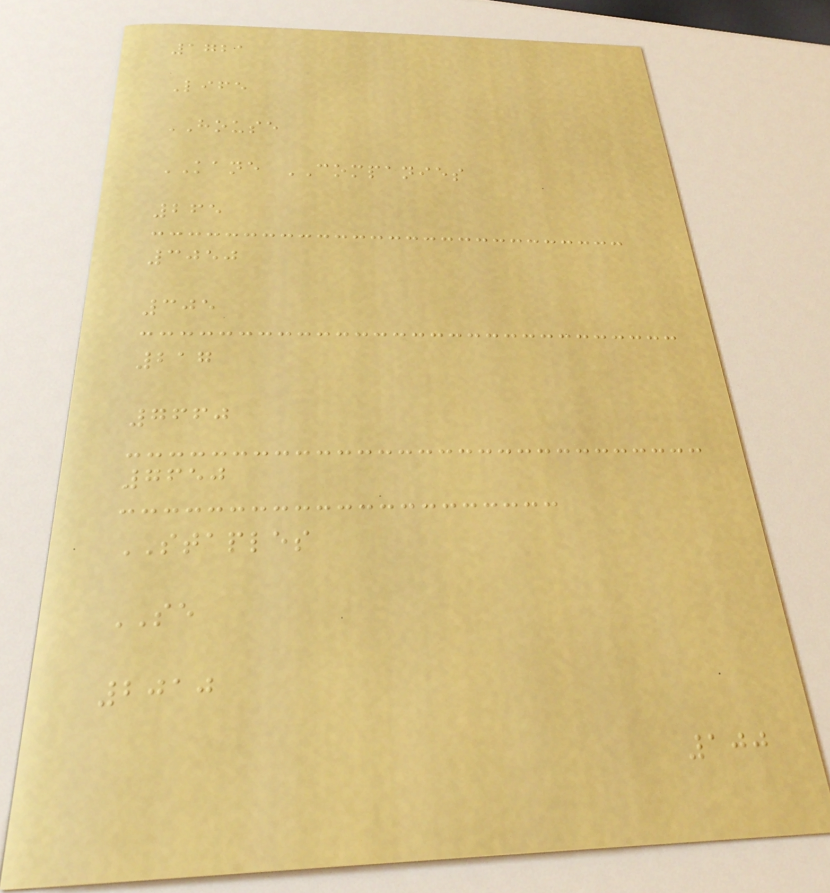1721
Life
HOUSE
KANE COMPANIES
265
3050
305
217
7660
7650
STAPLES
SE
2010
100
